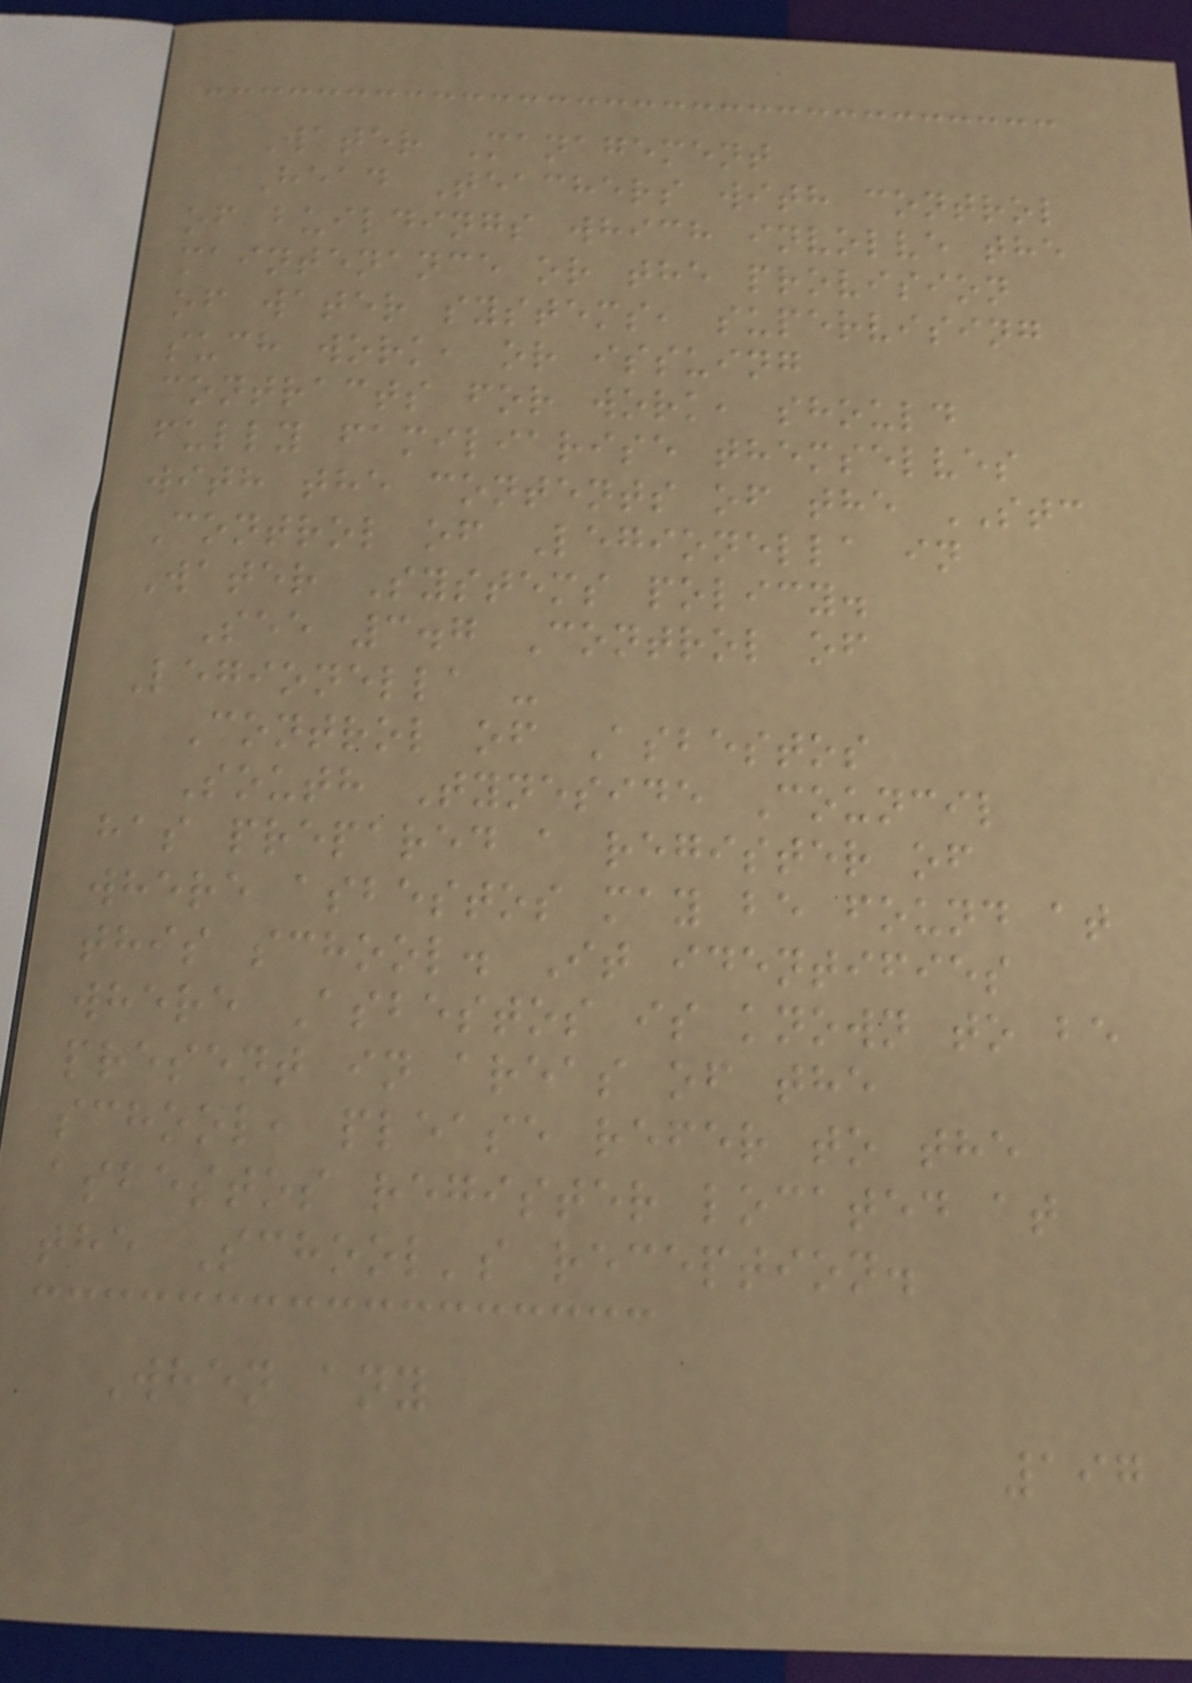Water Management
Head Teachers with control
of buildings which involve the
maintenance or the provision
of water systems, supervising
such work, or issuing
contracts for work, should
fully familiarise themselves
with the contents of the STC
Control of Legionella in
Water Systems policy.
See 3.7 Control of
Legionella -
Control of Asbestos
South Tyneside Council
has prepared a register of
where asbestos may be found at
this school. It identifies
where Asbestos is known to be
present in areas of the
school, please refer to the
asbestos register located at
the School's reception.
When any
197
